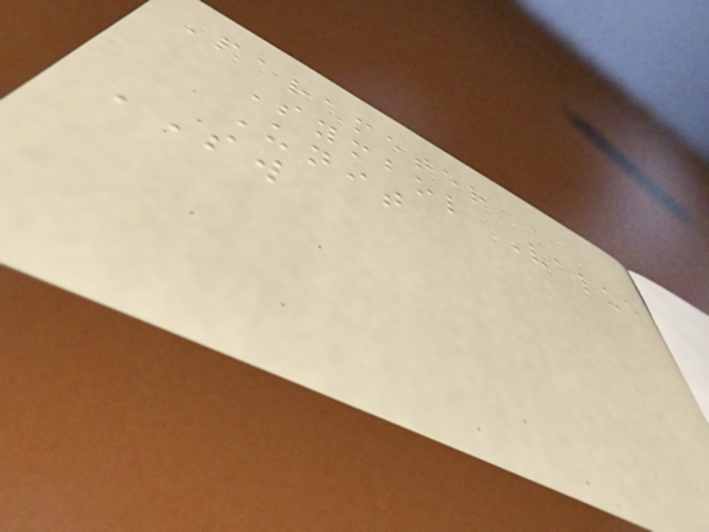Parameter
Symbol Value
Unit
SW
